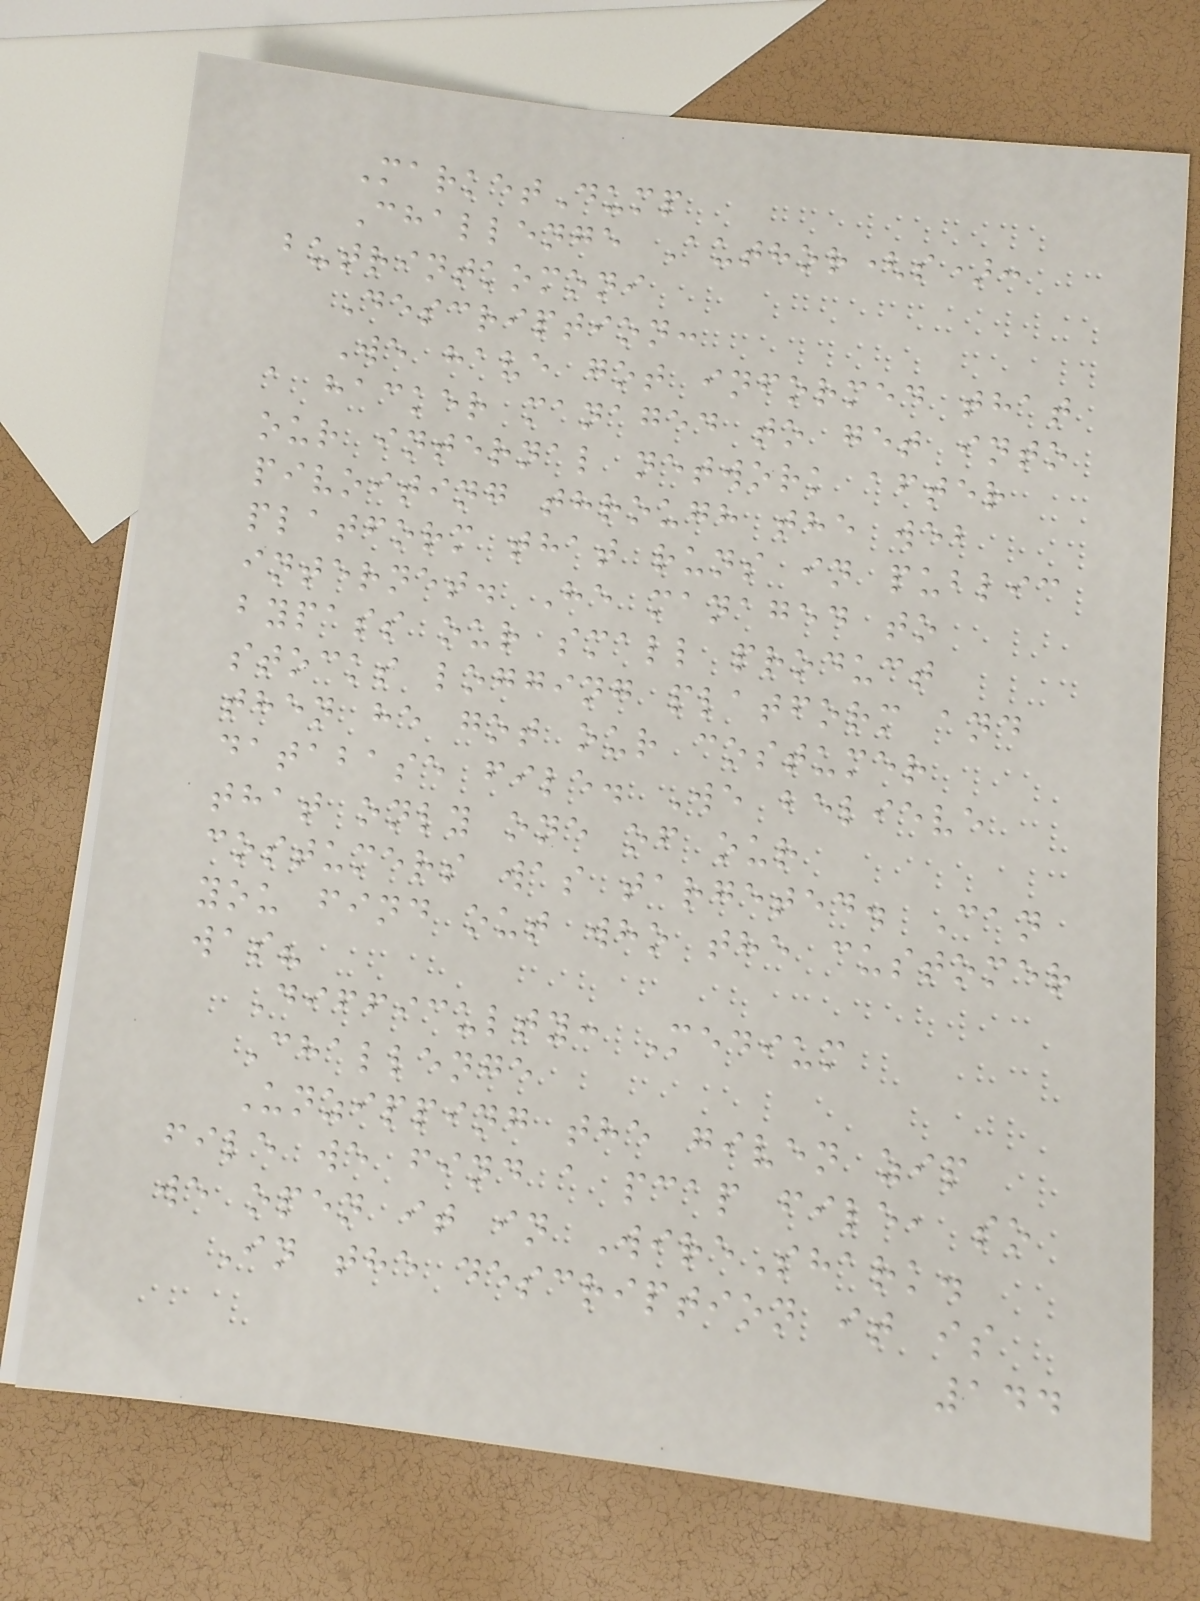MarketDump
Challenge Author(s):
butrintkomoni
Description:
We have got informed that
a hacker managed to get into
our internal network after
pivoiting through the web
platform that runs in public
internet. He managed to
bypass our small product
stocks logging platform and
then he got our costumer
database file. We believe
that only one of our
costumers was targeted. Can
you find out who the customer
was?
Difficulty: Medium
Challenge
Unzipping the given zip
file we find a pcap file, so
we open it in WireShark.
In the description it is
144
